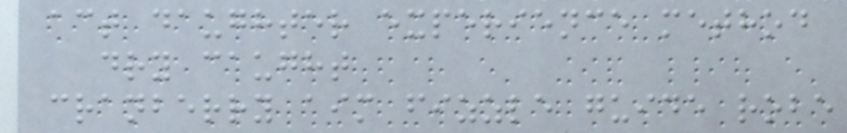act daughter experience method
dry caught
cranberry aim fizzle guide robe
